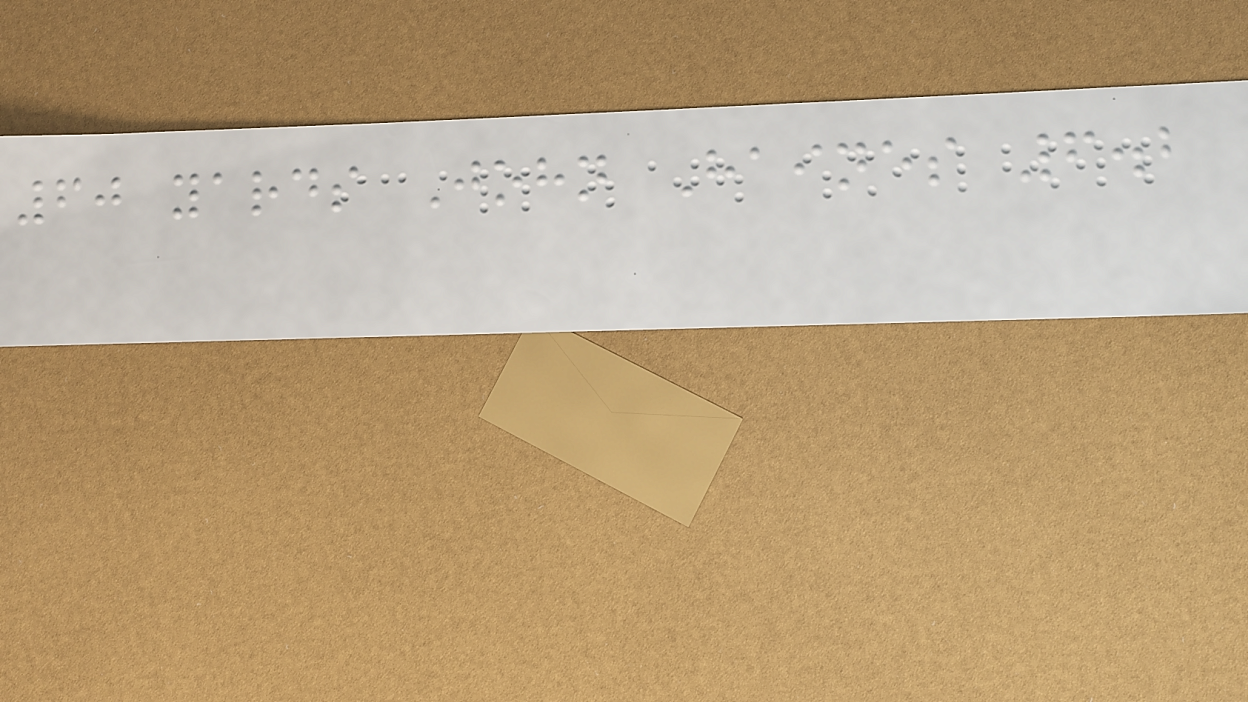60 yards John Haines 6.2
